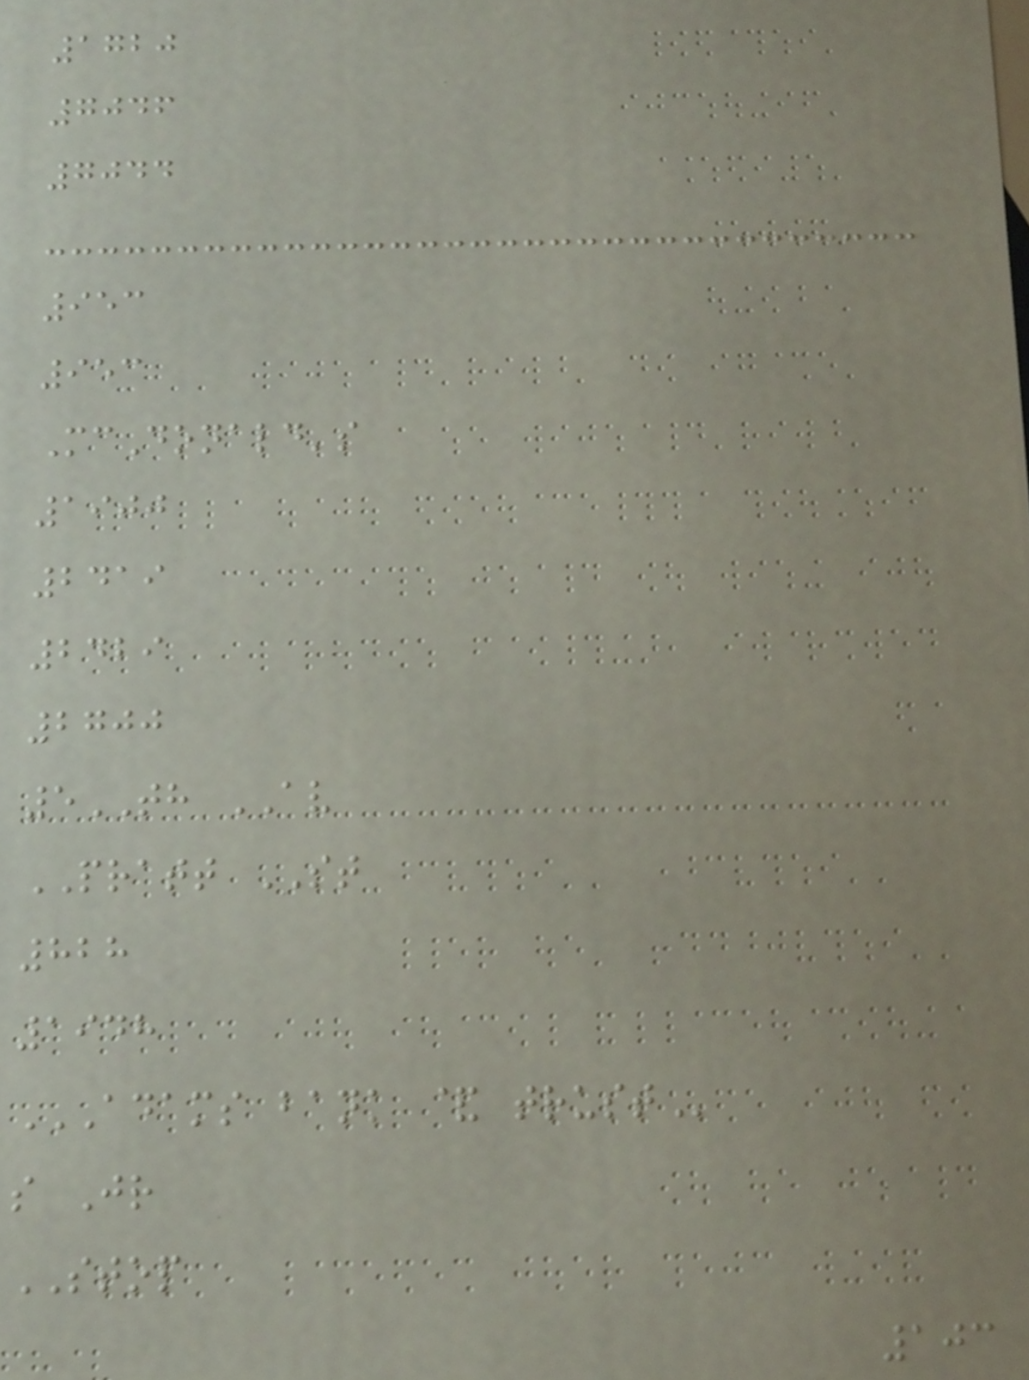1720
7046
7044
953
953
McDonald's
1900
2419
2429
2700
5TH AV
PRATT ST
828
1948
ADAMS BANK & TRUST
s Jr
STOP
103
